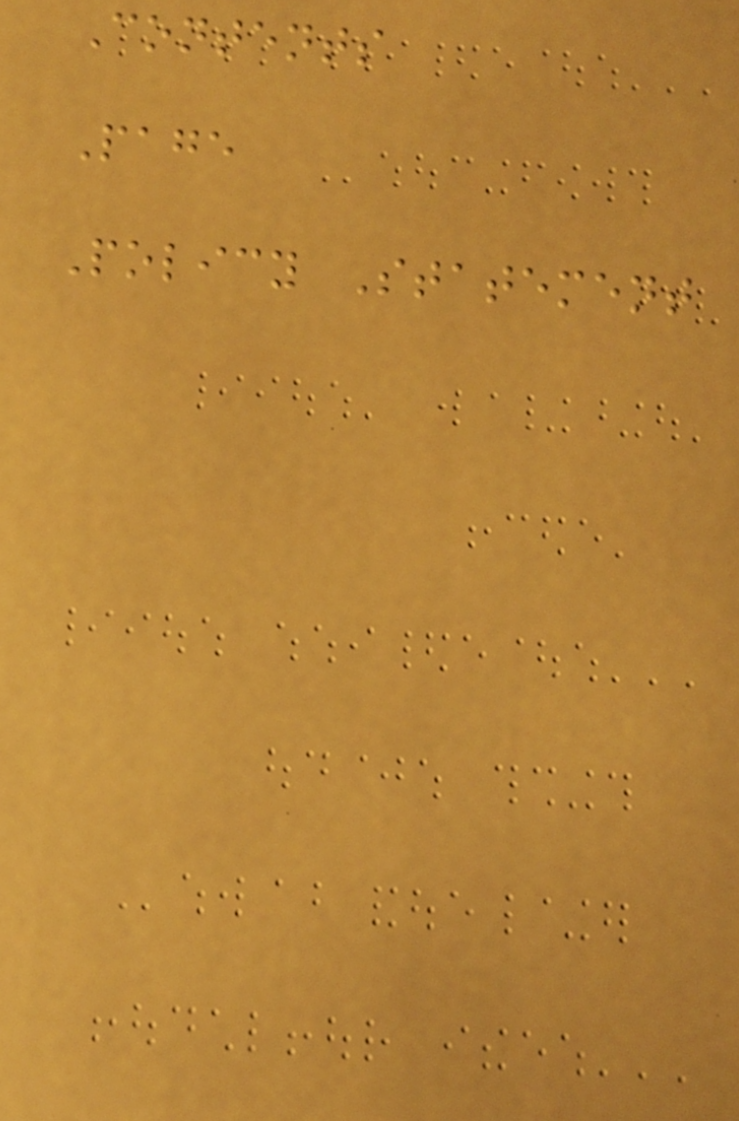Contents
Page
Policy Statement
